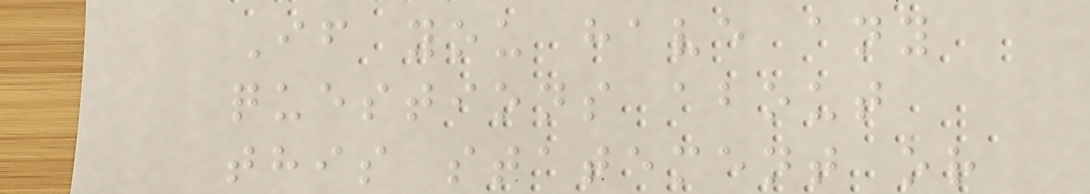If you have any
questions about
this statement or
